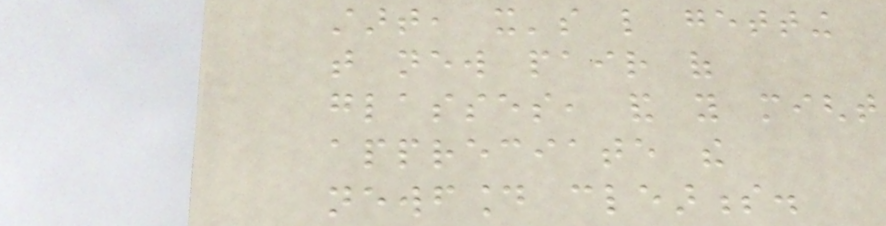start, it's like getting
that new pair of
glasses, and you might
appreciate the
newfound clearness.
